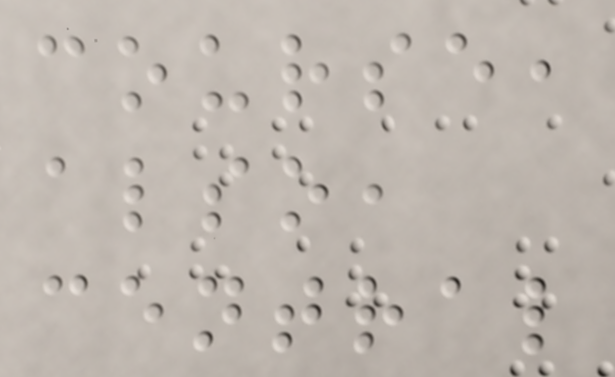course,
also,
central
